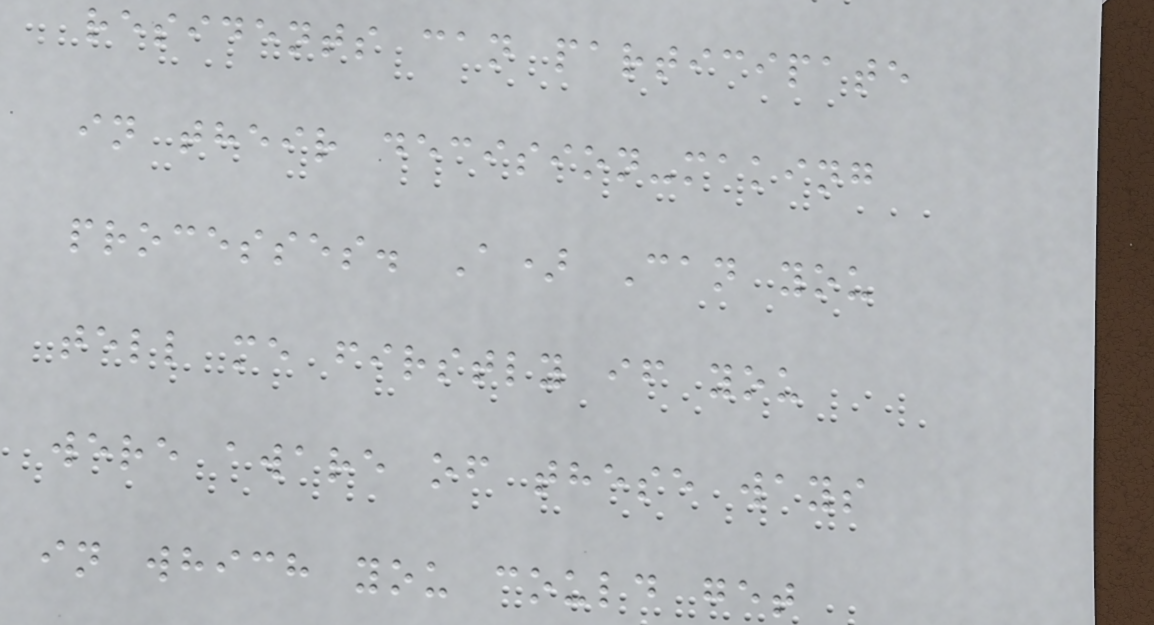residents can participate
in their decision-making
processes. A) Can you
tell me firstly if you
were aware of these ways
in which you could get
